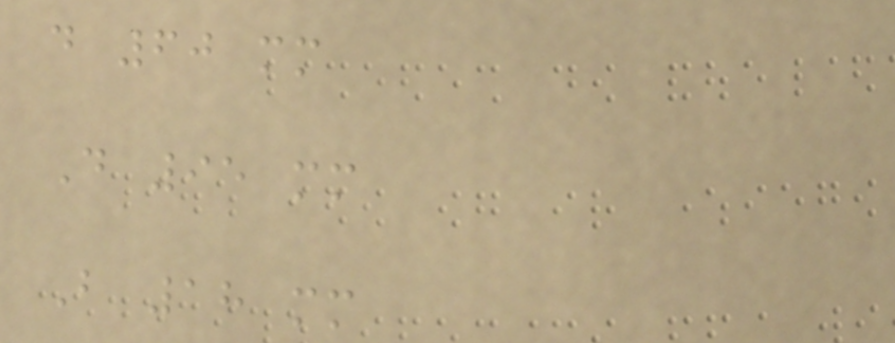d 60 mm
D 95 mm
B 18 mm
